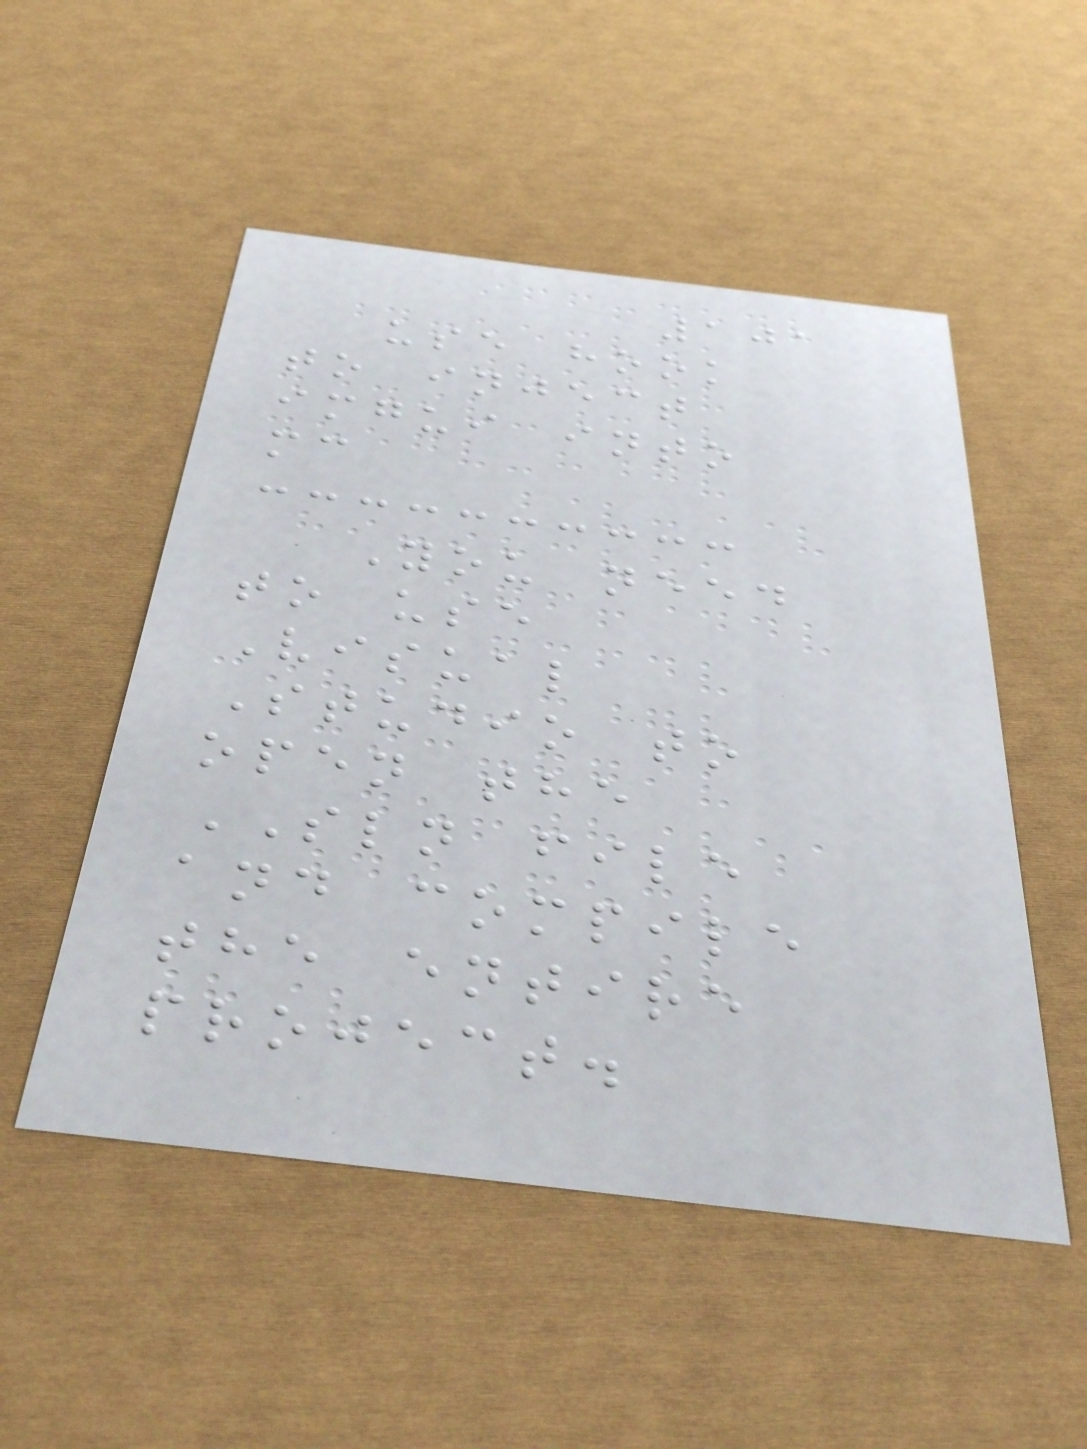101
use hook
to inject
imgui into
mc
You need
to use
Visual
Studio to
open the
SLN file
and compile
the entire
project.
